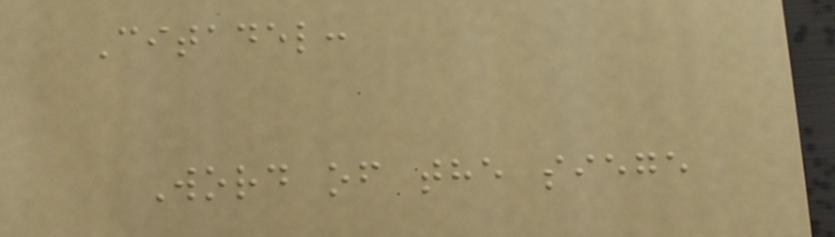Citadel:
Word of the siege
